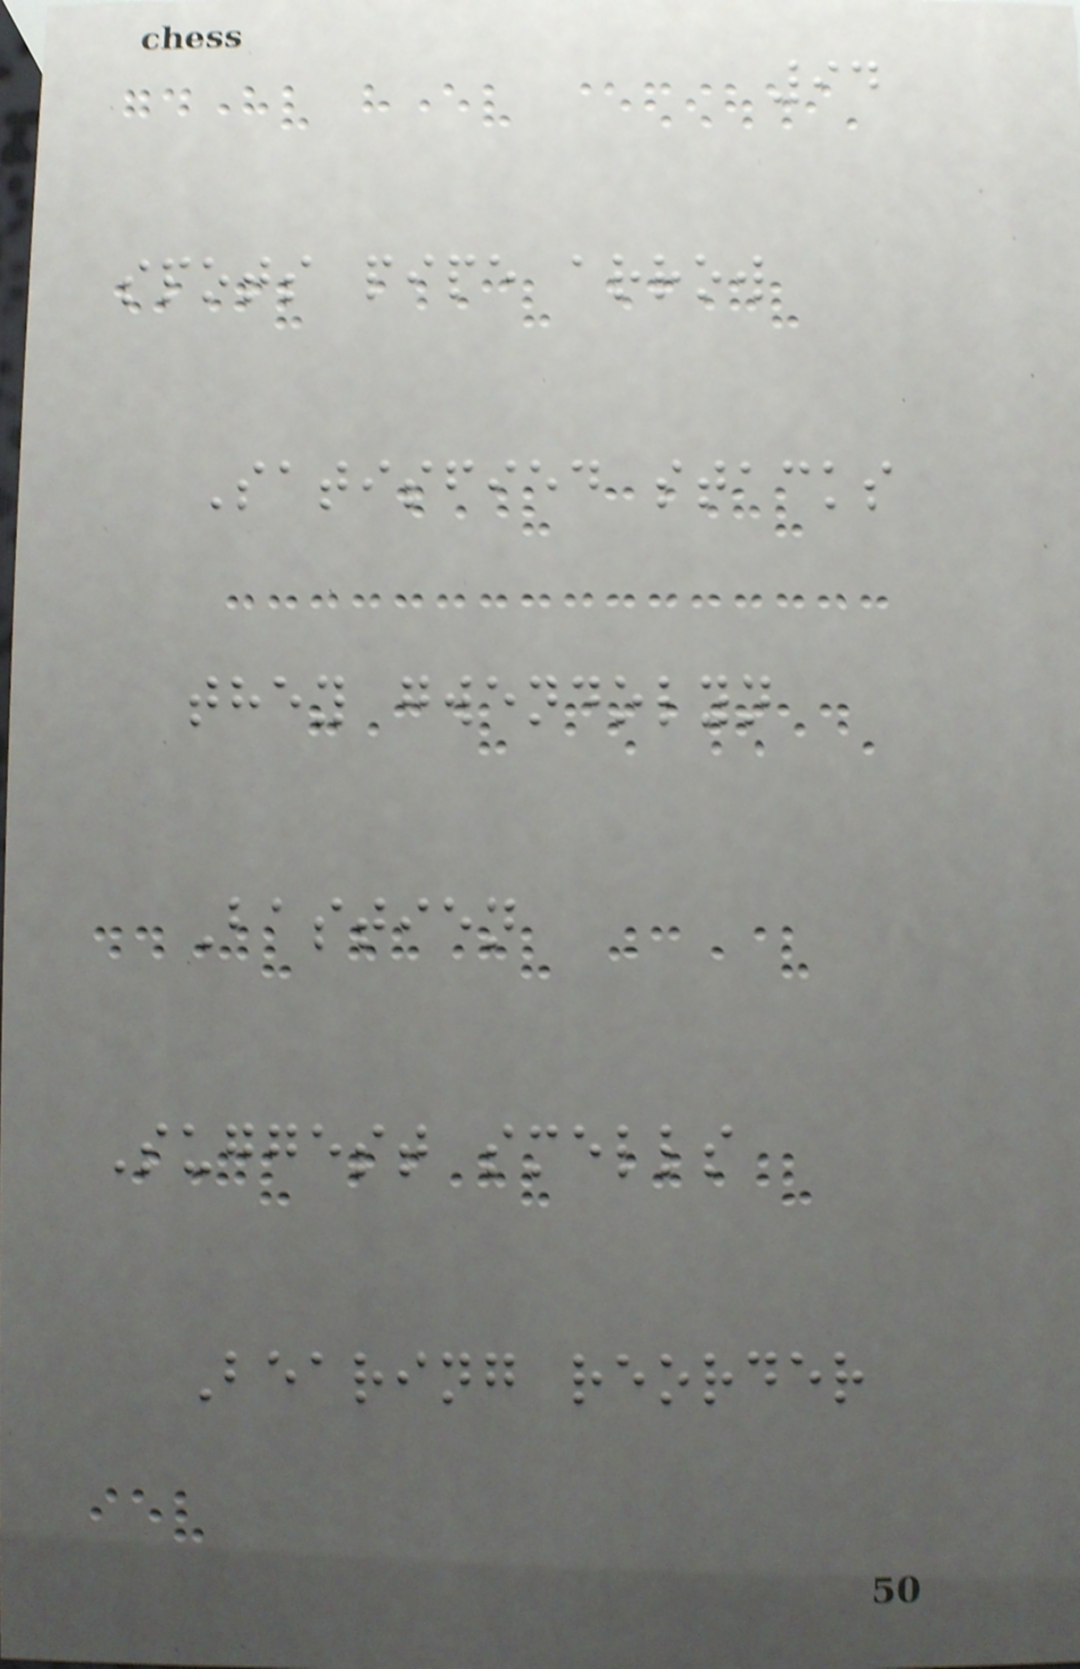94
spots pipe arrow
Satisfied stacks
they gwendolyn
Bastien
Suggest smells
Bearing reorder
